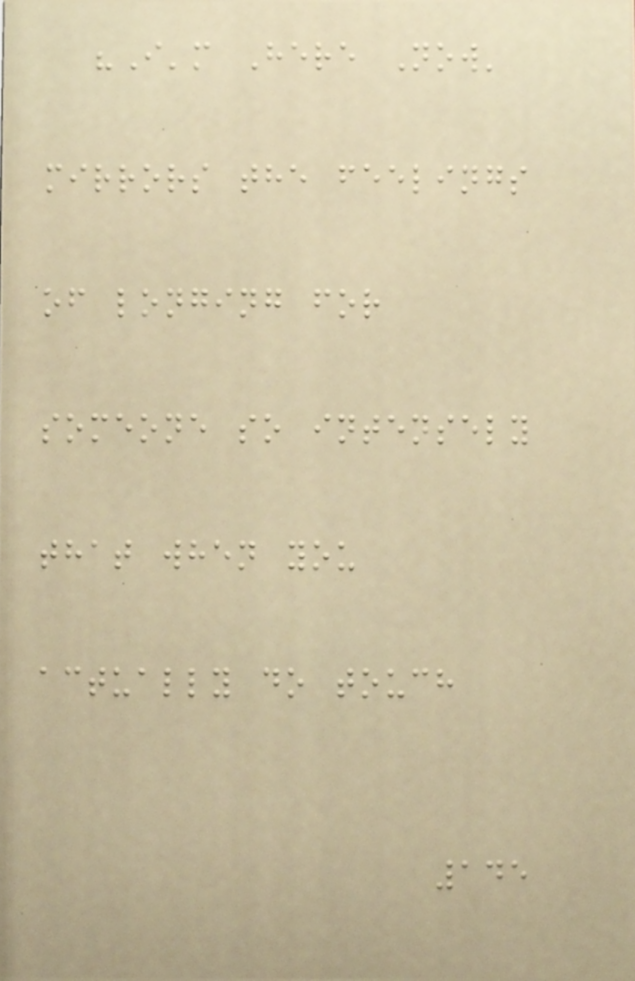"I'm Here Now'
mirrors the feelings
of longing for
someone so intensely
that when you
actually do touch
145
